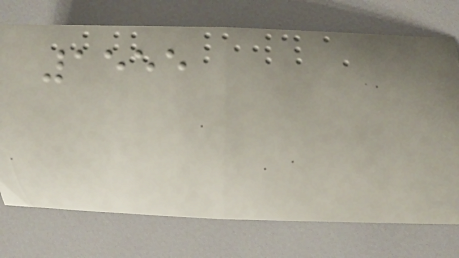1555
